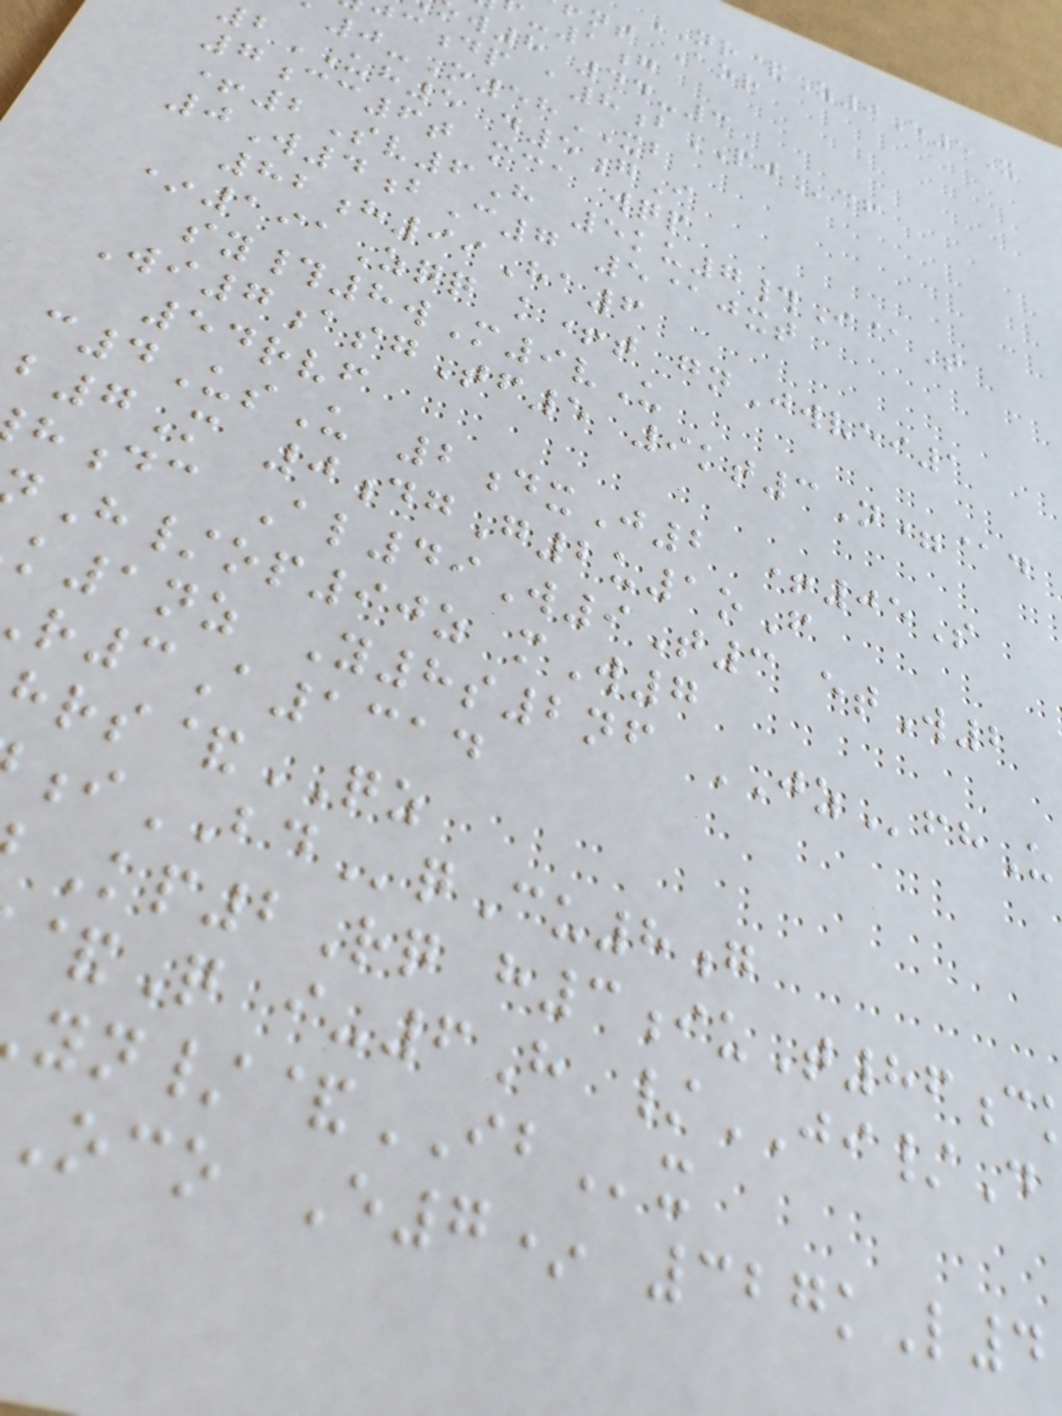NR&Z0E5X
nt Aor
-1g
w8 44-3
dp a8bPJcf
0-O58XB
UH5 d5gI
7cc6t mca wqp
+2Sv6H 5ku7#I@T
0W4bC7 5@jxt
82h99Ha6
*191Zqq k+t gnJwvei1
sy#8wM9vU
Wi7asgTf5 9kt3N=@d
54rvf
c4UsU 2dxJ2 +05S
b7M 0dgG2u1oF
dc Al49W9T3 etW2
H/op90z mW7
k1nz Y8s2nf JZfhU
3A1314
hrs&QZ
iBDqCu8g
Kp2Rq h3iuT86c
&Q i-6H /JI/D
n/&IBx
oco E7* 327kL4
